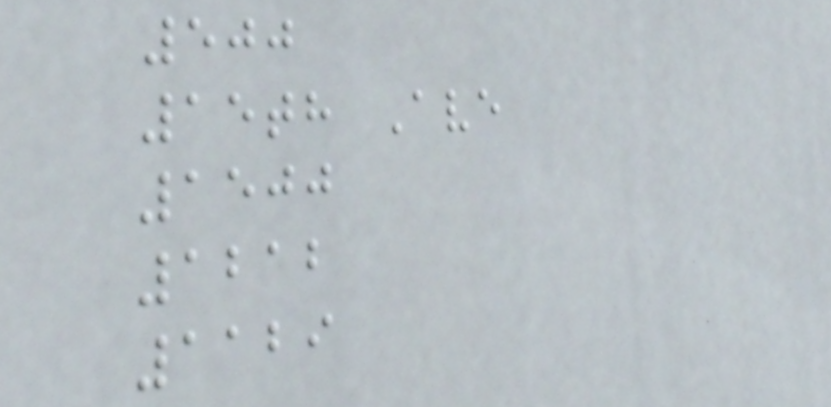500
15th Ave
1500
1212
1129
